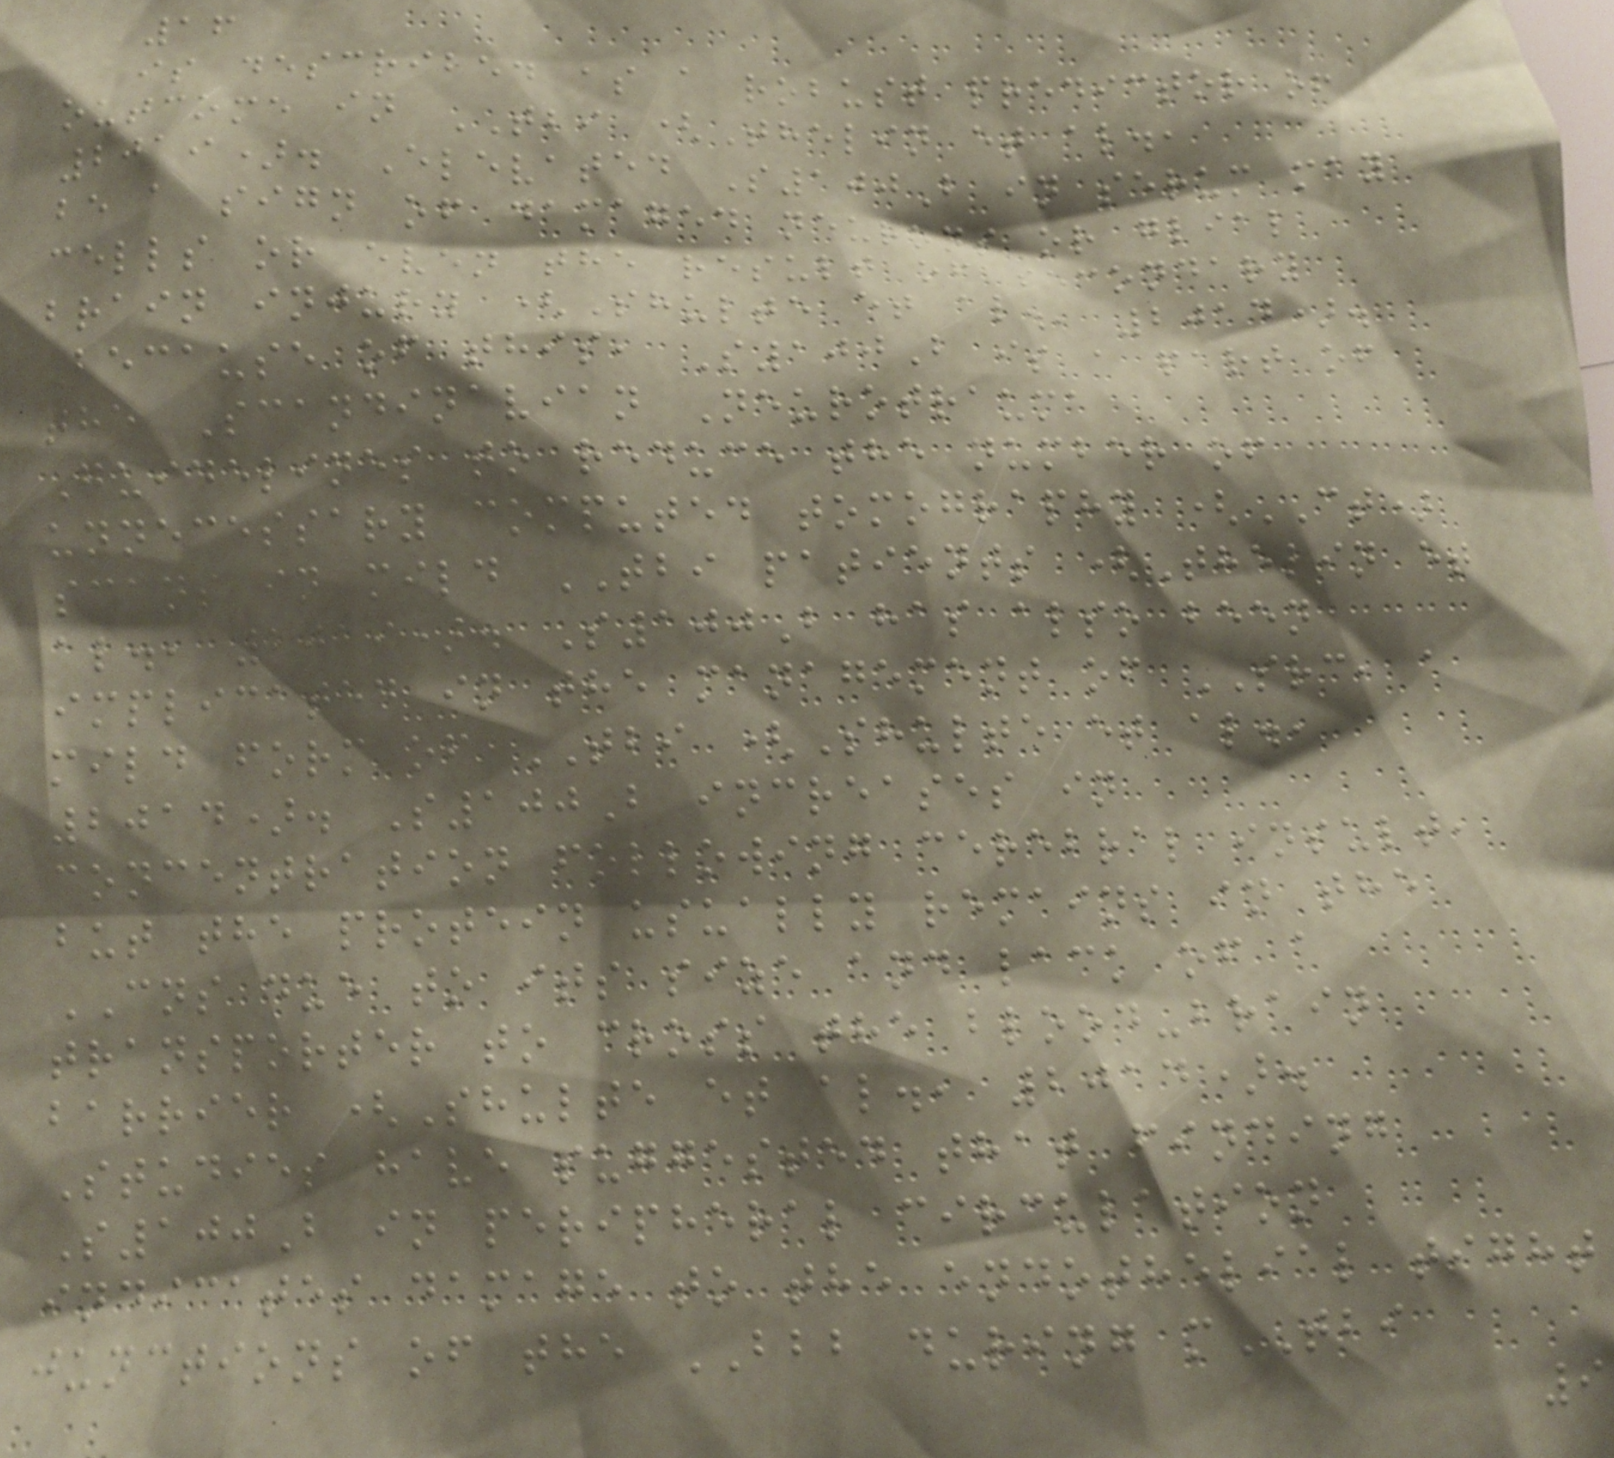16
is described as a robust predictor of
outcome in TBI (Thelin et al.,
2019). Elevated S100B in serum may
be a sign of damaged neurons or glial
cells or even the result of secondary
brain injury (Shulte et al., 2014).
Because of this, S100B is a part of
the Scandinavian Neurotrauma
Guidelines to reduce the number of
unnecessary computed tomography (CT)
scans in mild TBI patients (Thelin et
al., 2019). S100B has also been
implicated in the management of SRC, a
mild form of TBI (Shulte et al.,
2014). S100B increases in
concentration following cerebral insult,
but the protein usually remains in the
CNS due to its size and lack of a
transporter to cross the blood-brain
barrier (Shulte et al., 2014).
Studies have suggested that finding
S100B in peripheral circulation
indicates damage to the endothelial tight
junctions of the BBB during mTBI
9
